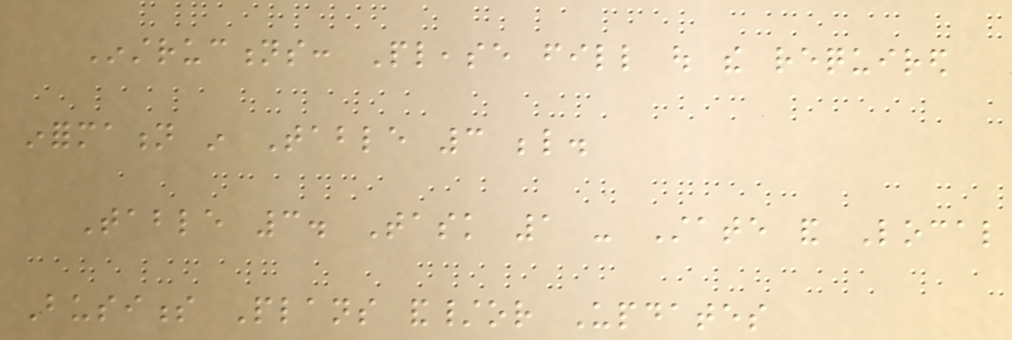Instructions: Please fill out the required
information in Table 3 below.
Table 3. Task 1 - State and Local
Business Plans and/or Updates
